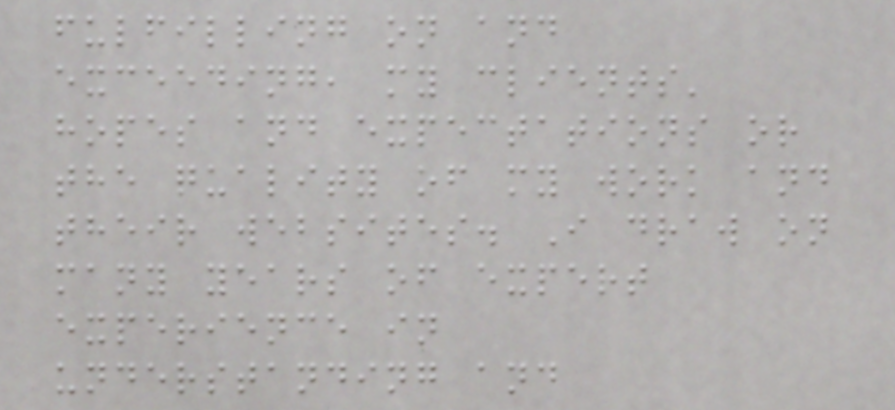fulfilling on and
exceeding, my clients'
hopes and expectations or
the quality of my work and
their websites. I draw on
many years of expert
experience in
understanding and
